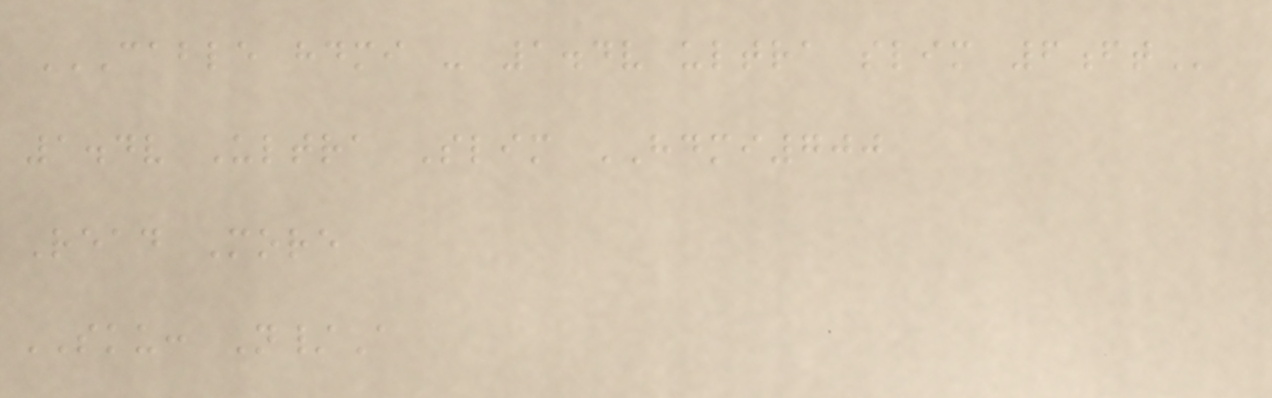CABLE HDMI - 1.4V ULTRA SLIM 6FT
1.4v Ultra Slim HDMI700
Read More
SKU: N/A
